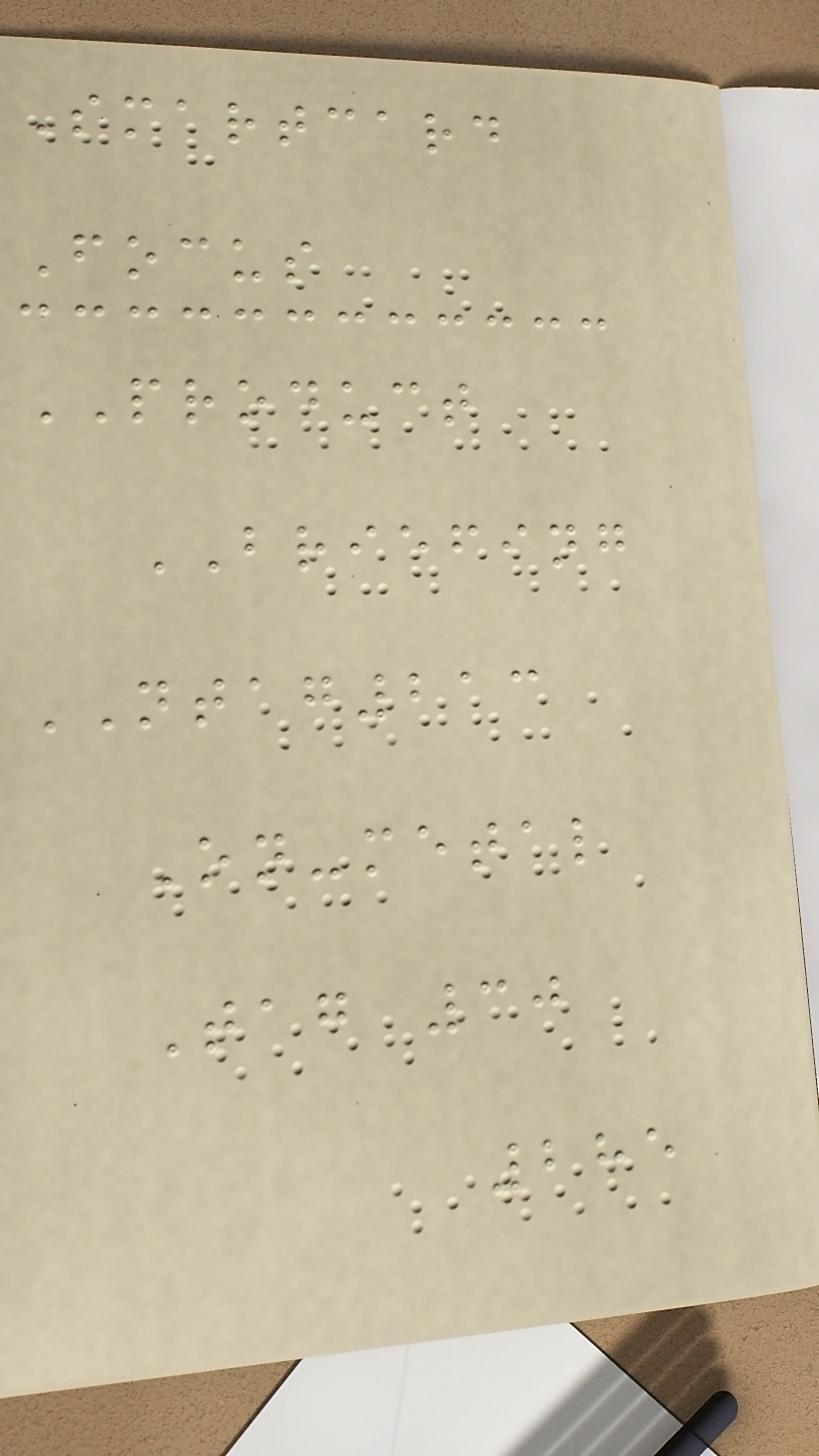Smartcard
Focus
PRODUCT
BRIEFING
NTAG213
On-metal
Tag 30
285
